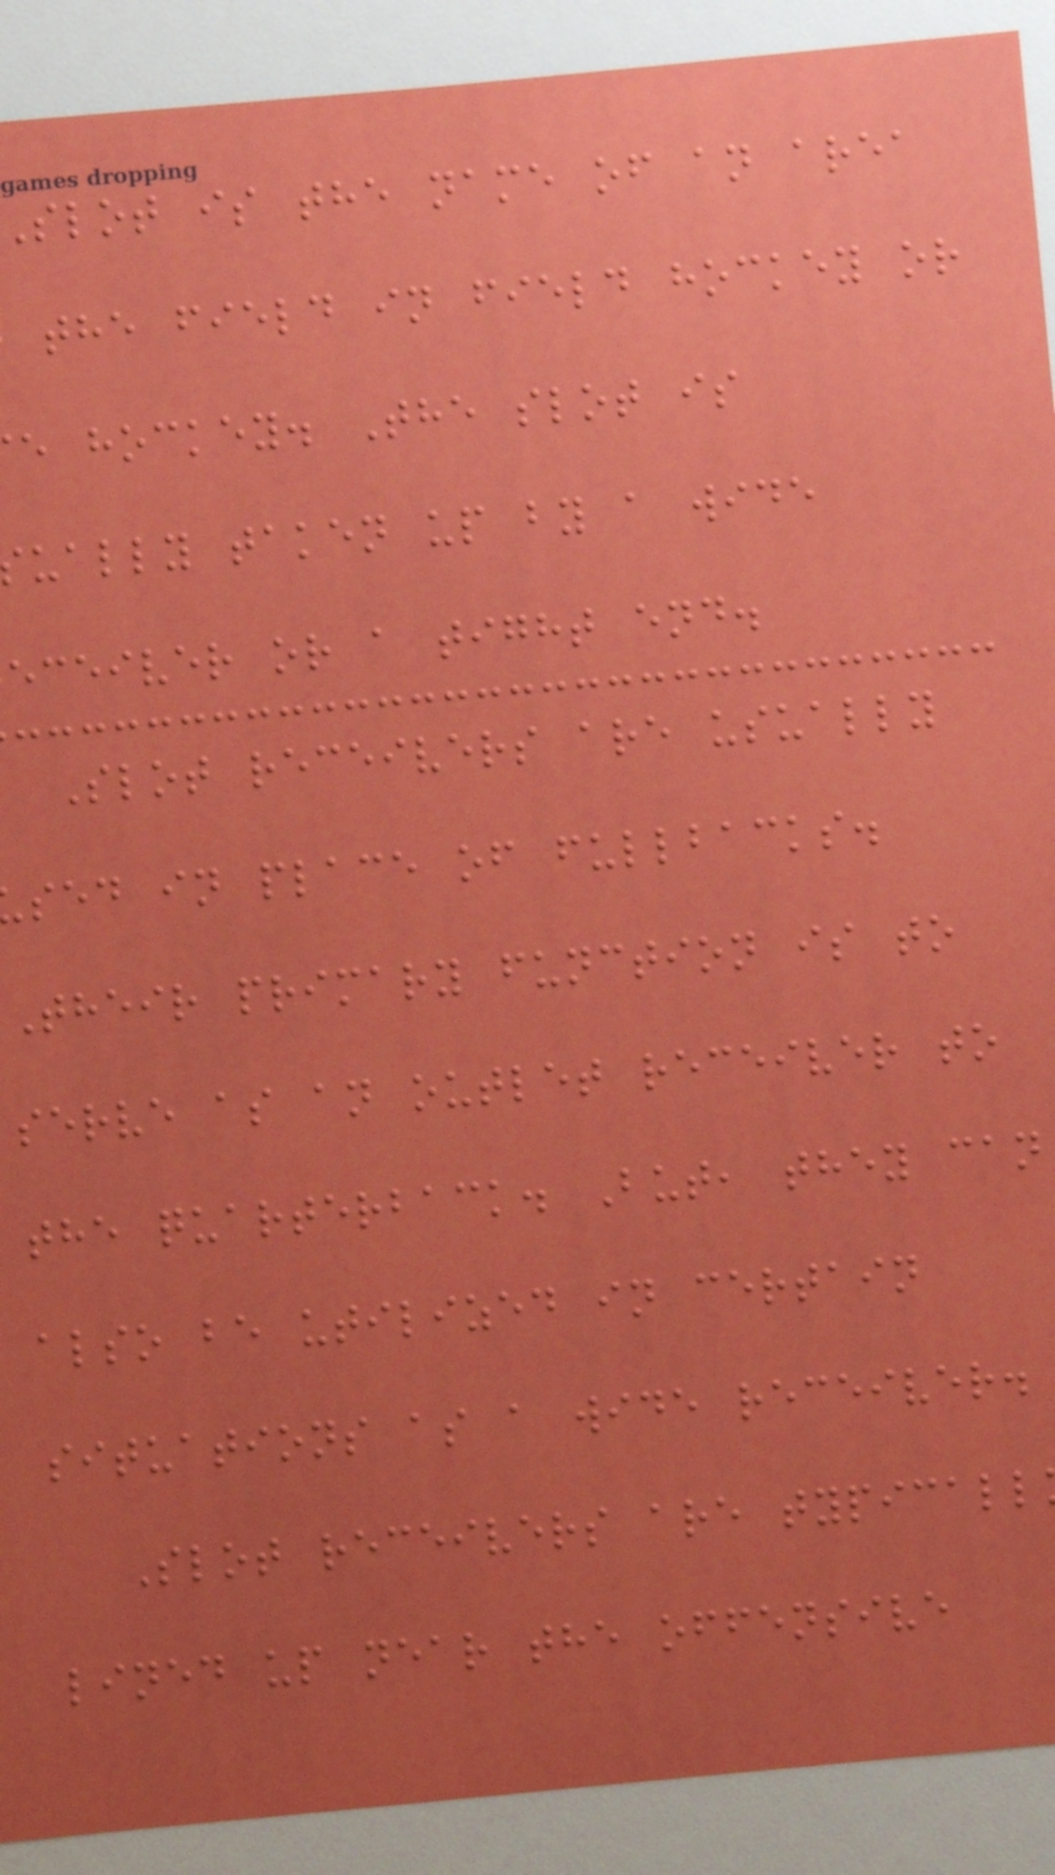slot is the name of an area
the field in field hockey or
e hockey. The slot is
ually taken up by a wide
eceiver or a tight end.
Slot receivers are usually
sed in place of fullbacks.
Their primary function is to
serve as an outlet receiver to
the quarterback. But, they can
also be utilized in certain
situations as a wide receiver.
Slot receivers are typicall
lined up near the offensive
